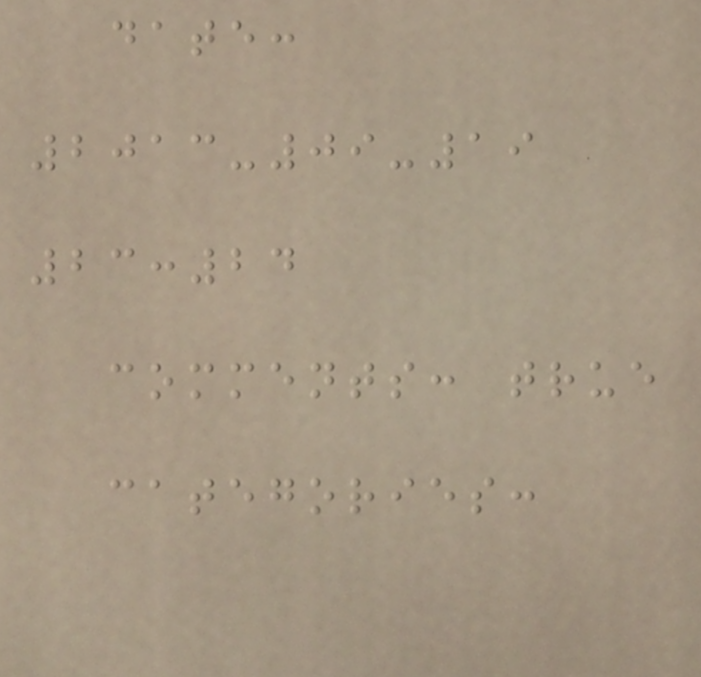date:
2013-09-19
23:24
comments: true
categories:
